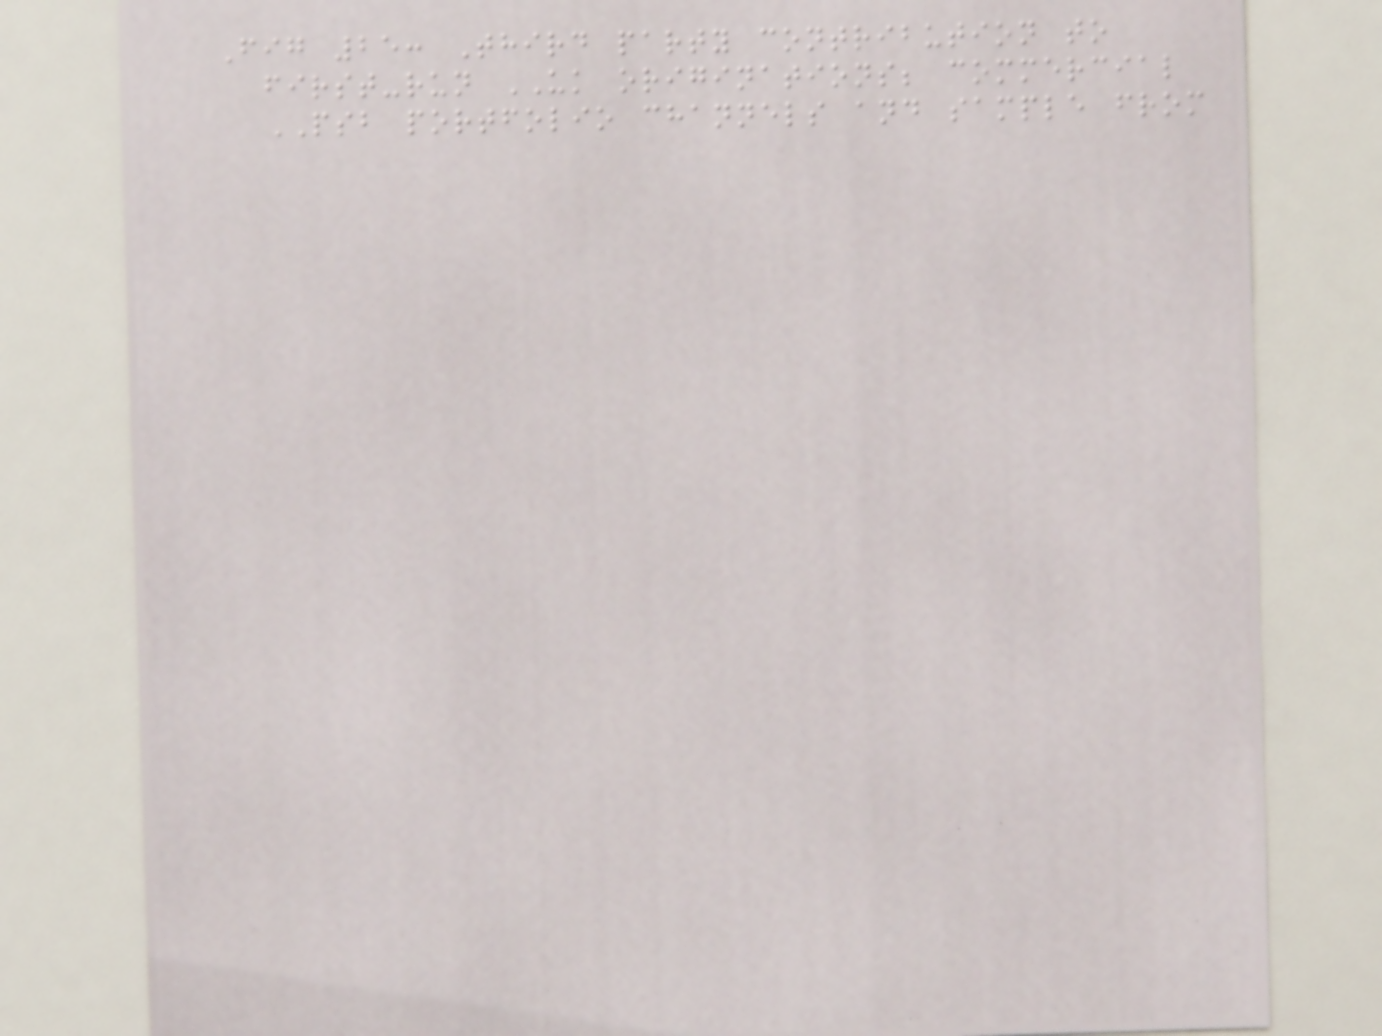Fig 25: Third party contribution to
first-run UK originations; commercial
PSB portfolio channels and sample from
